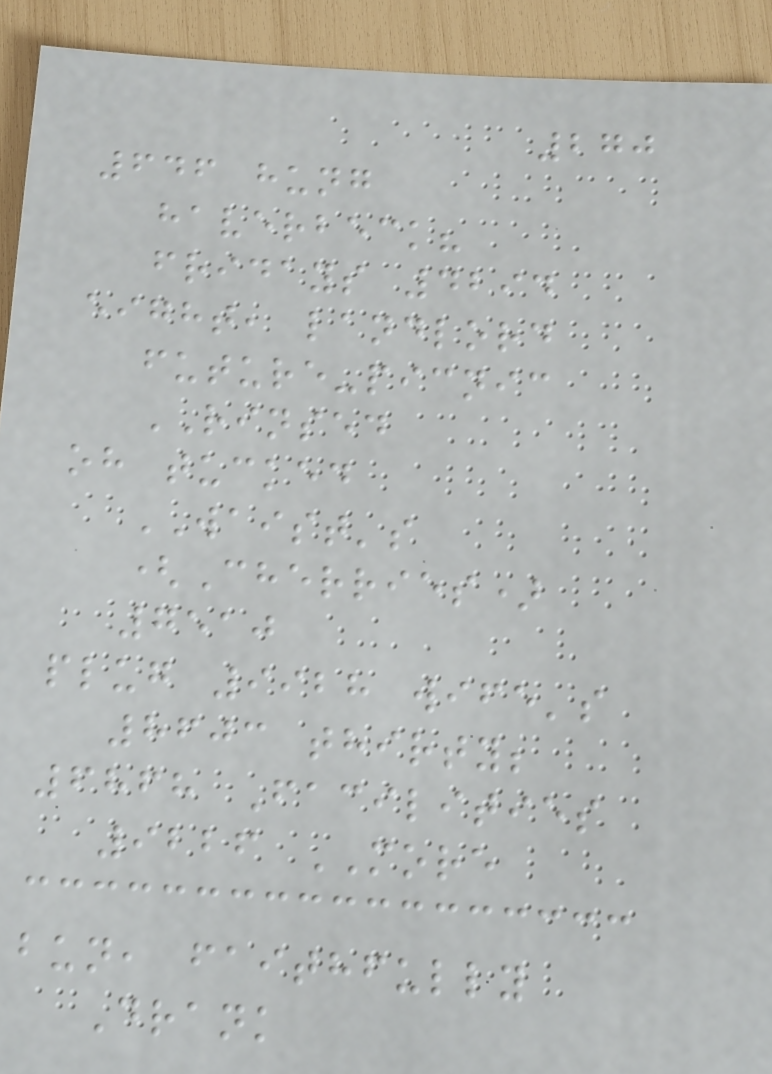270
646 hung
haverbeck?
fridays 4294
eight, landlord
future-picnic
RINSED
oh tucked
WAIST's
(Cherries)
7510
plug 9928 wife's
8603 thirty;
6868 Facilities
9226 MORE
bun, faithfully
Drank
